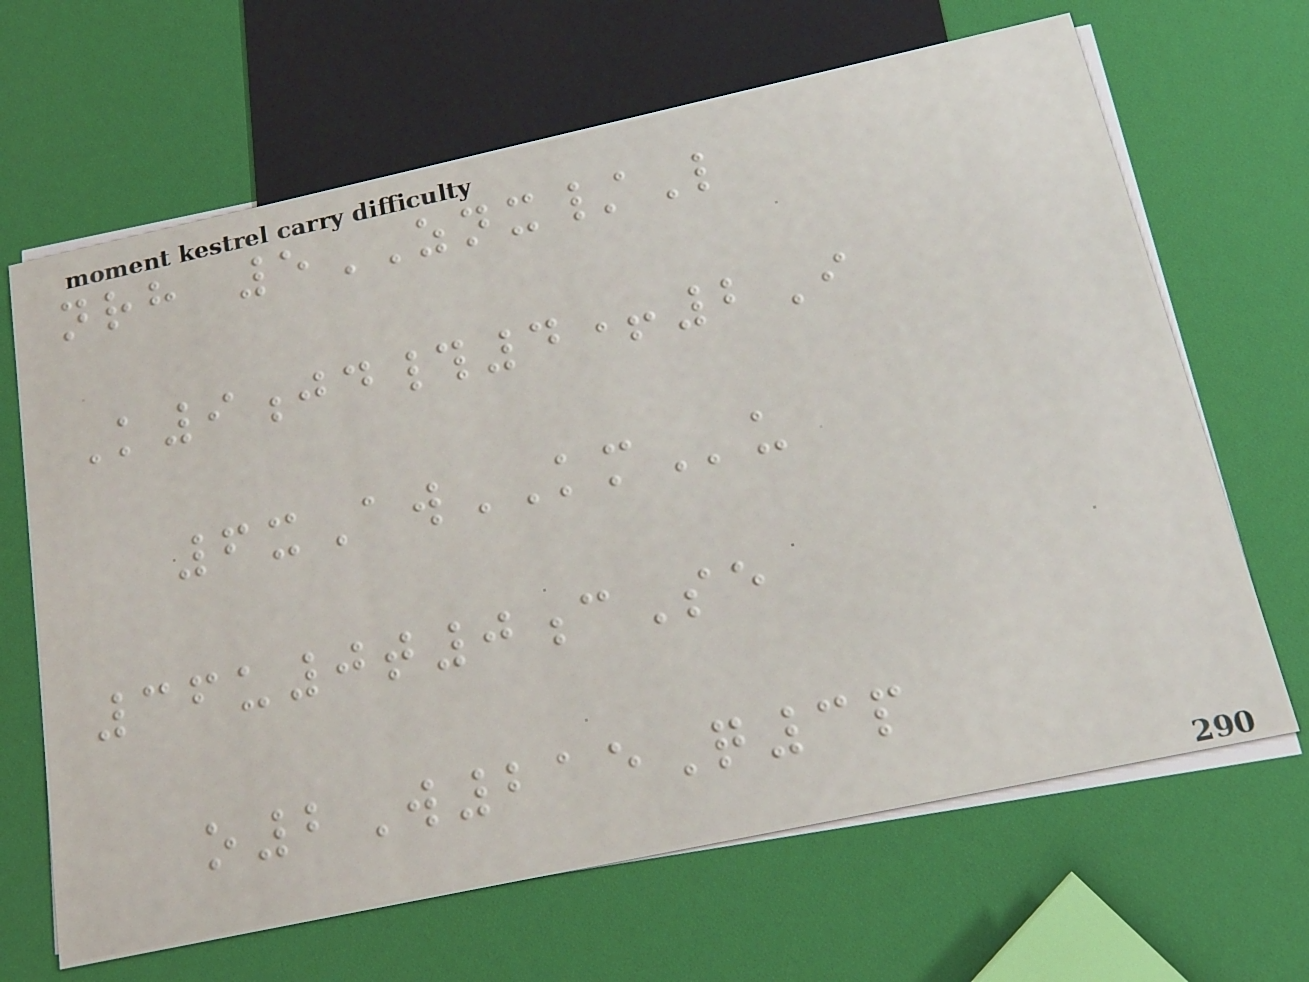nrh 5ZNX/L
K9jd#4+2I
6xAwKMu
36u0t0cSe
o2W215Q3p
